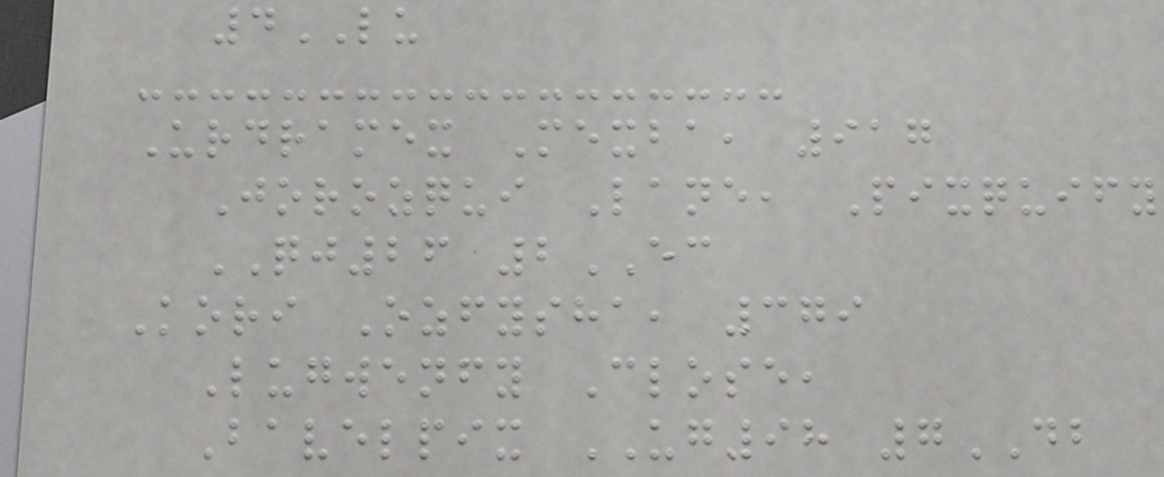4LU
Urdramex Mexba, 917
Jorozqui Lane, Pixquify
QJ26 2EC
Kori Ozfysha, 379
Lugwenfy Close,
Bavelpix UG98 7DB
